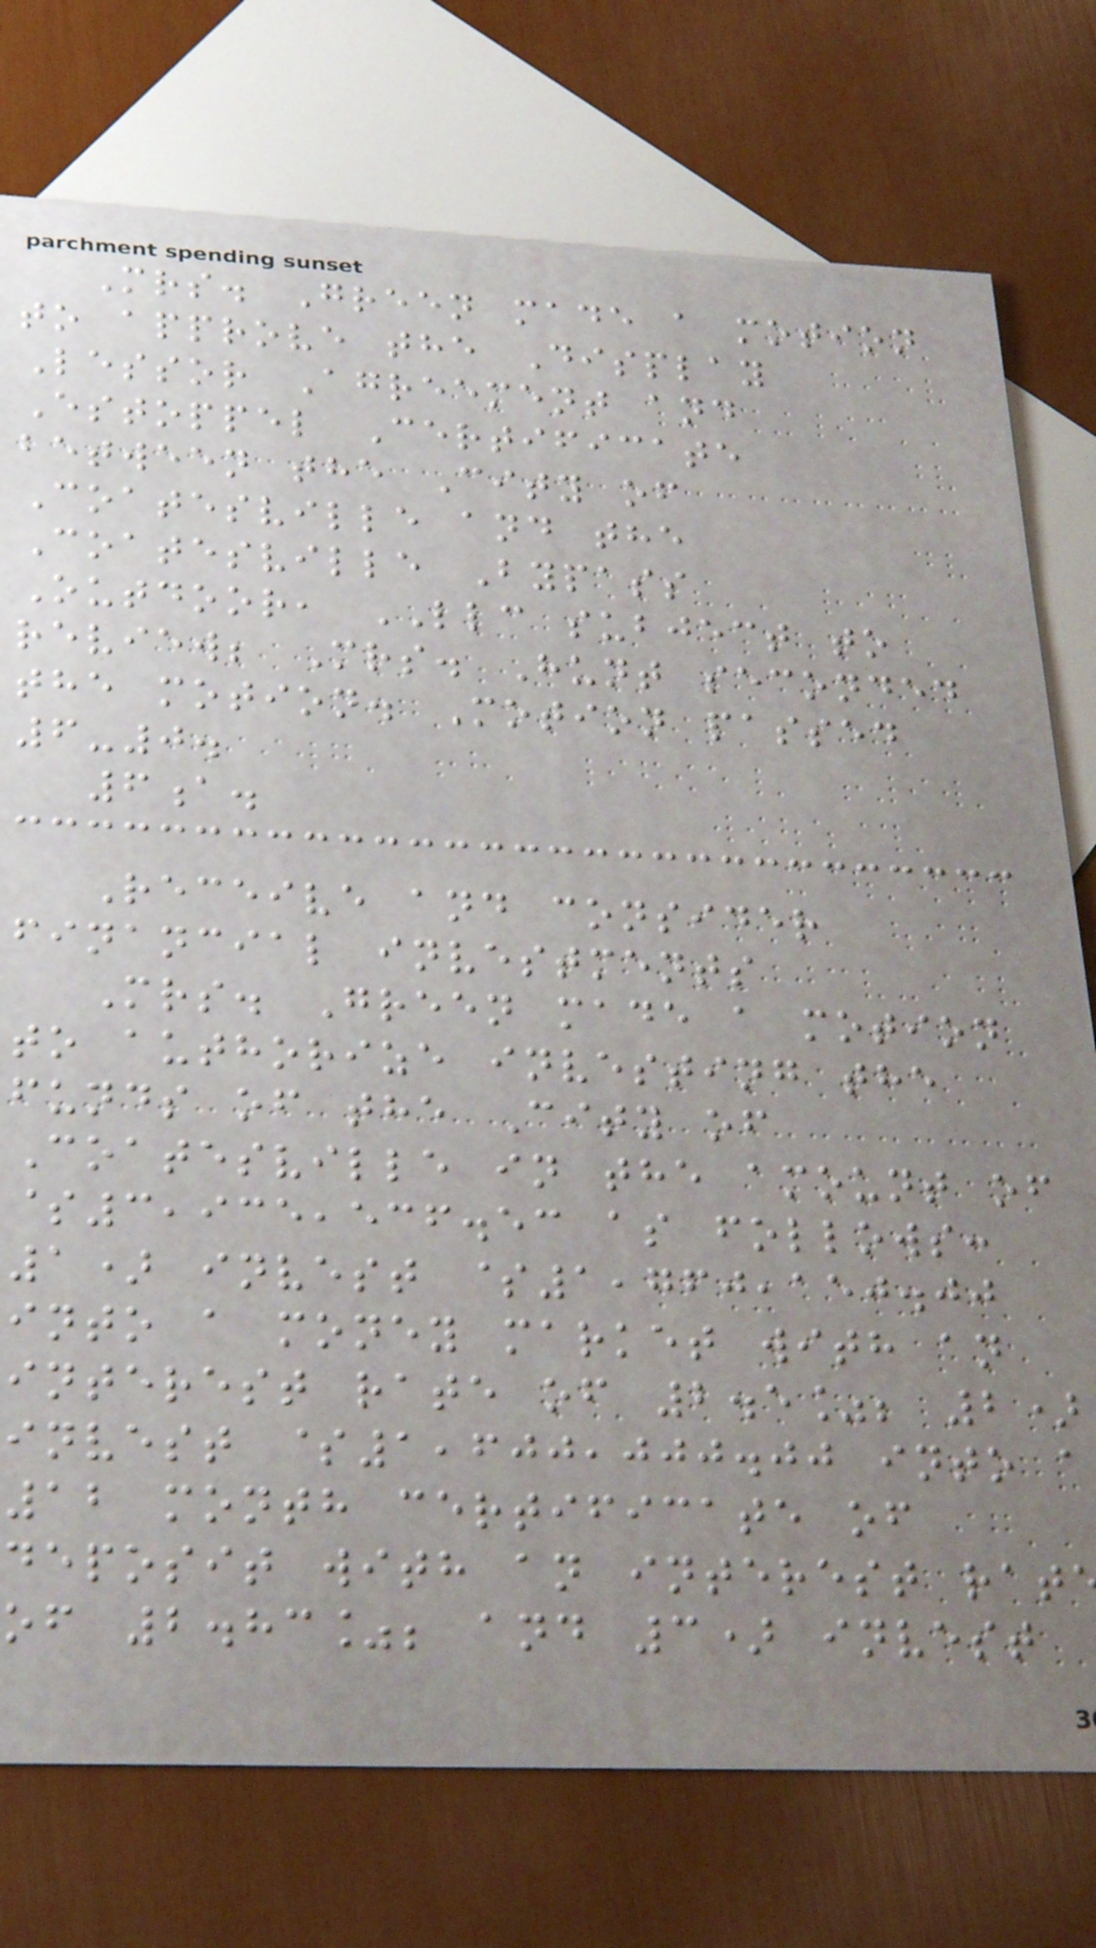Mrs. Green made a motion
to approve the Display
Lessor Agreement and
Estoppel Certificate
between the City of
Coatesville and the
Coatesville Bypass
Outdoor, LLC subject to
review; Mrs. Hunt seconded
the motion. Motion passed
6-0.
6a.
Receive and consider
financial investments
Mrs. Green made a motion
to authorize investing the
funds of the City of
Coatesville in the amount of
$3,935,536.53 as follows:
1) invest $1,760,150.00
into a money market with an
interest rate of 2.5%; 2)
invest $1,600,000.00 into a
12 month certificate of
deposit with an interest rat
of 2.83%; and 3) invest
